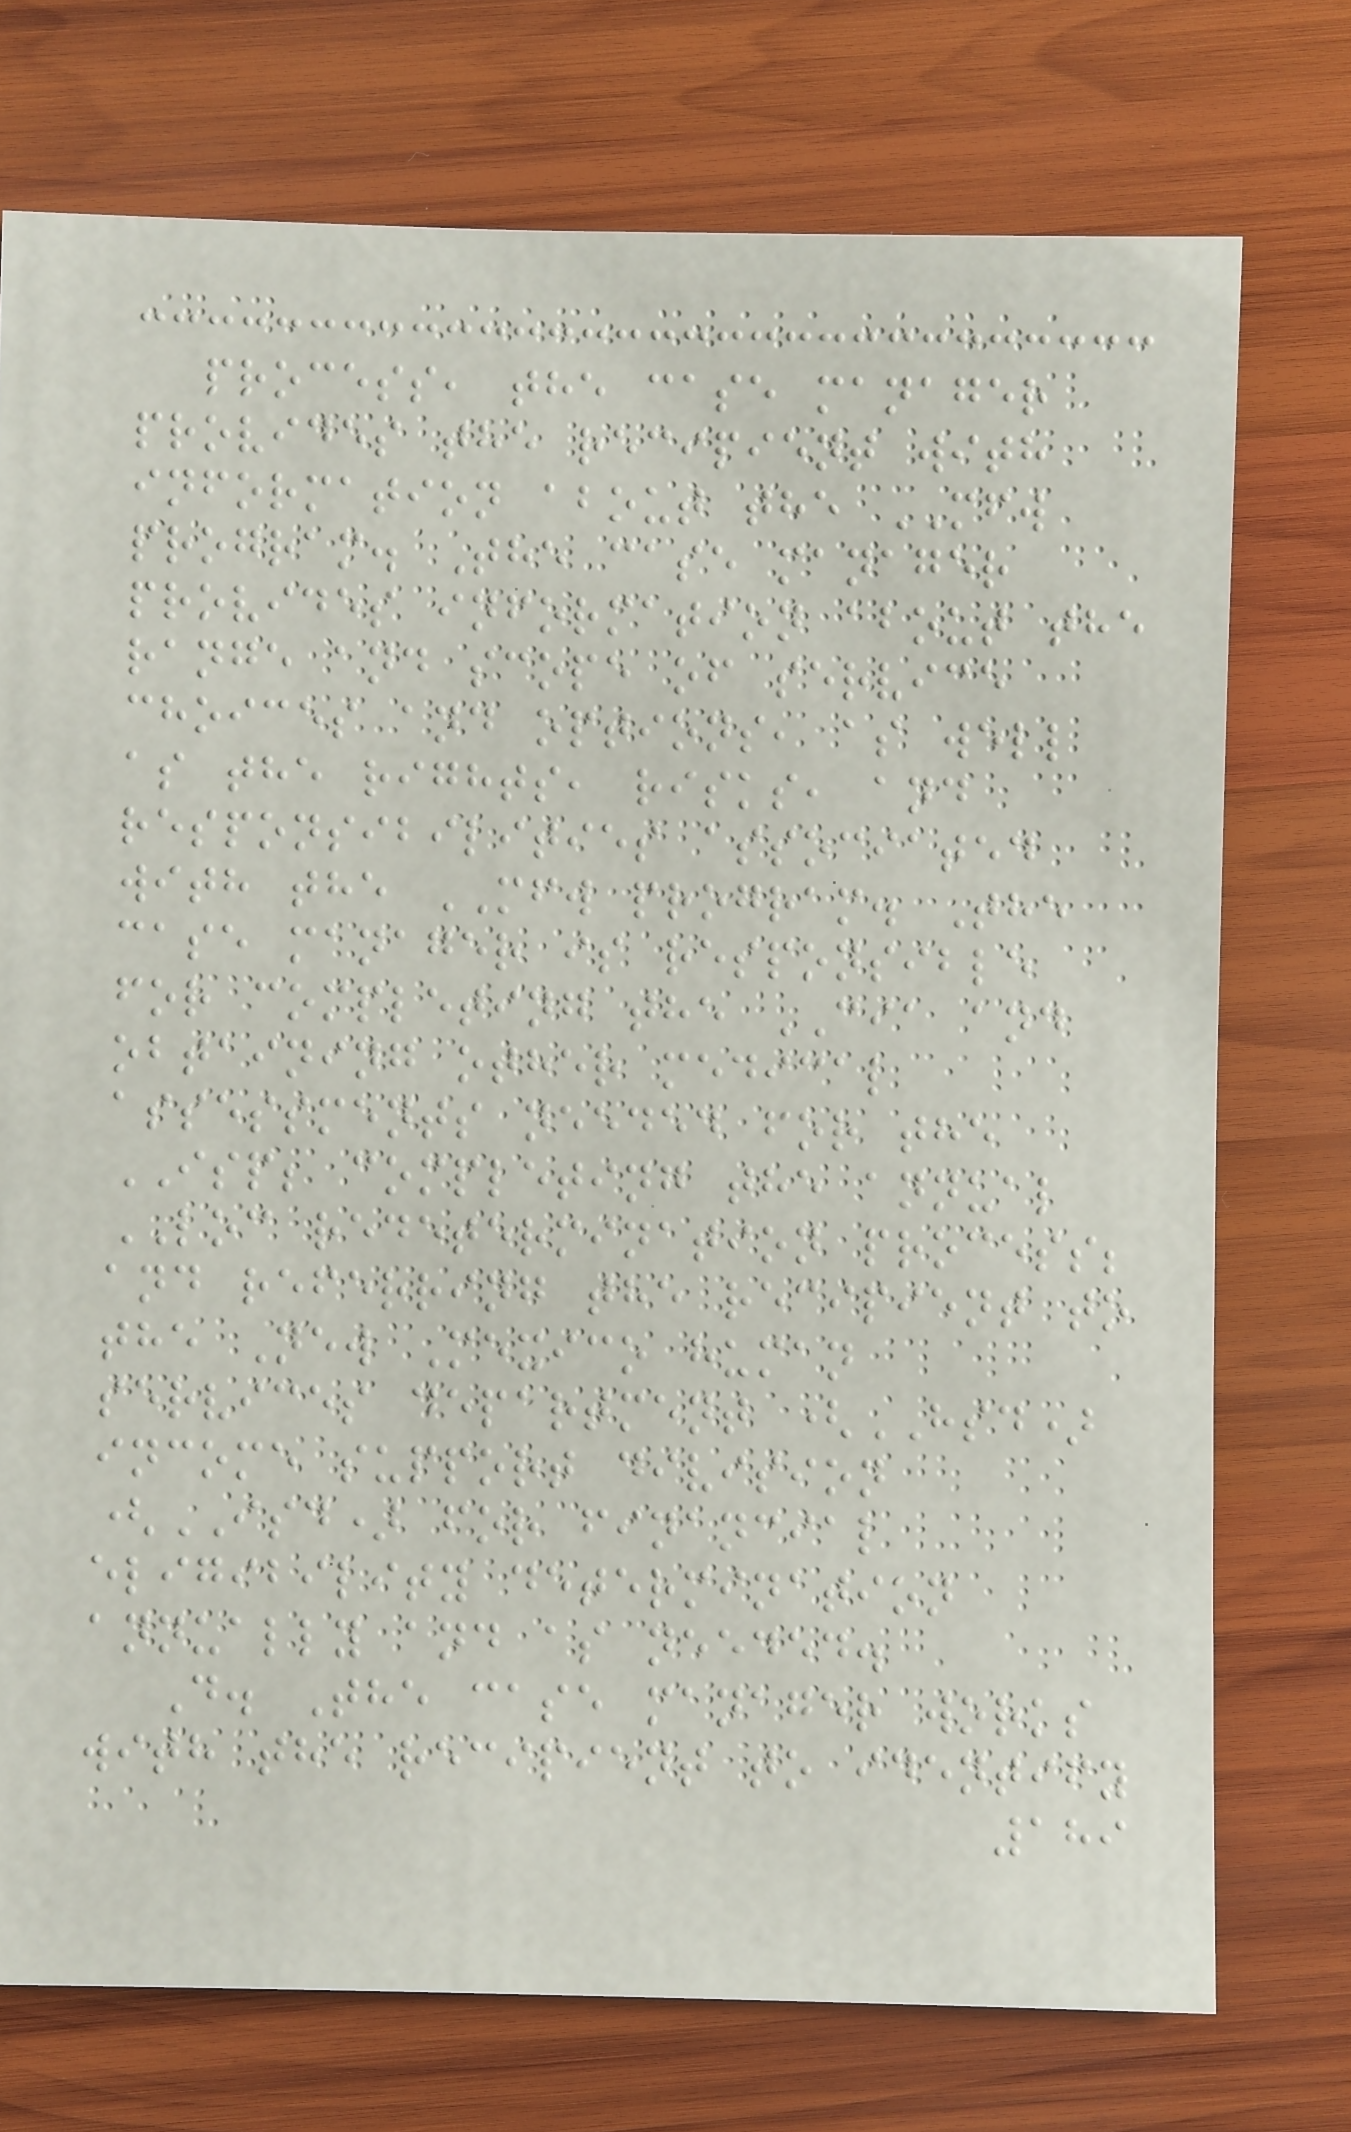process, the case manager
provides the recipient with
information about the MFW
program. The case manager
provides information about the
range and scope of service
choices and options, as well
as the rights, risks, and
responsibilities associated
with the MFW program. The
case manager is responsible
for completing the CIA and
obtaining other medical
assessments needed for the
ISP; completing the annual
LOC redetermination process;
and referring the recipient to
the New Mexico human
services department (HSD)
income support division
(ISD) for financial
eligibility determination
annually and as needed.
D. The case manager works
with the recipient to identify
189
